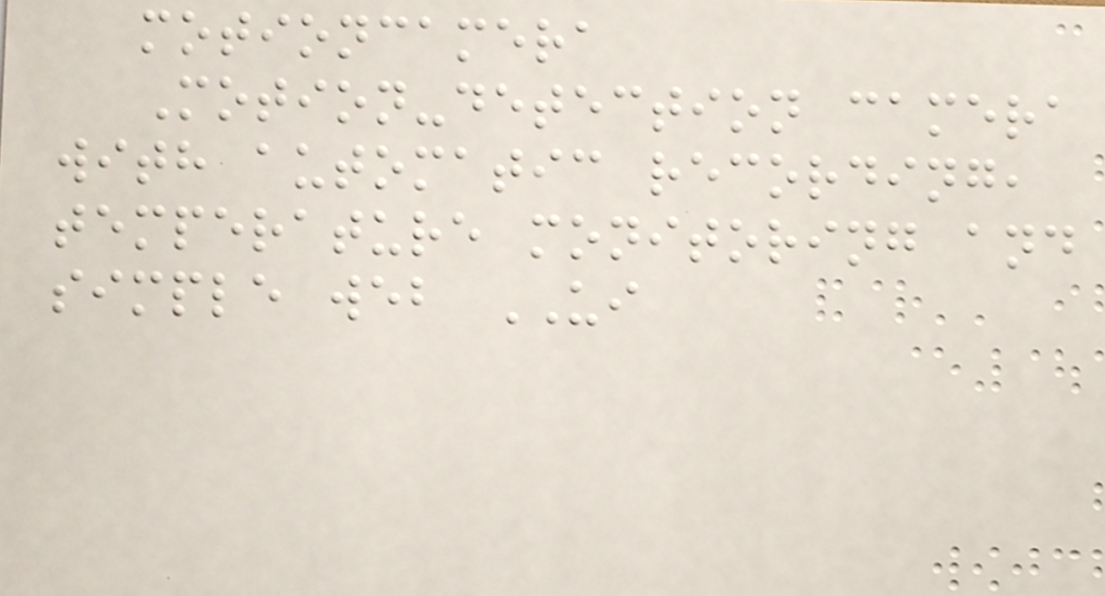motioncamera
Motion-detection camera
with automatic recording,
temperature monitoring and
simple web UI
